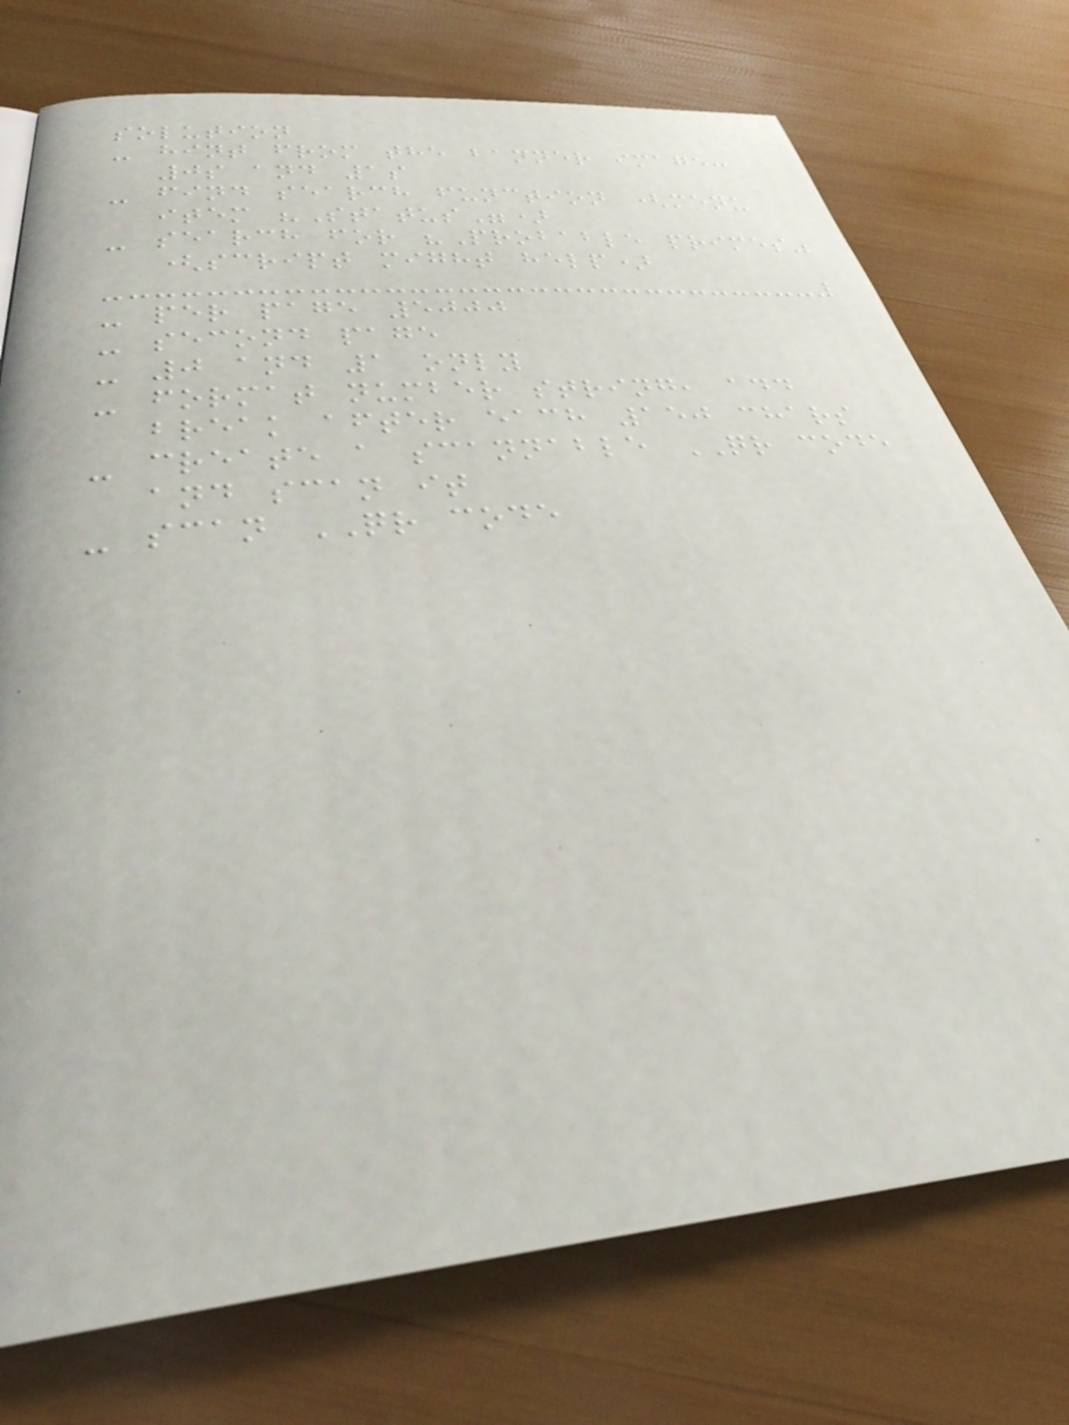solution
- hint from the banner image:
0s and 1s
- find search function (menu
item "Status")
- search for "Probable primes"
(script might help)
- per page 5000
- second page
- 0 and 1 only
- format number string, add
break after each 150 chars
- create a scannable QR code
and scan it
- scan QR code
